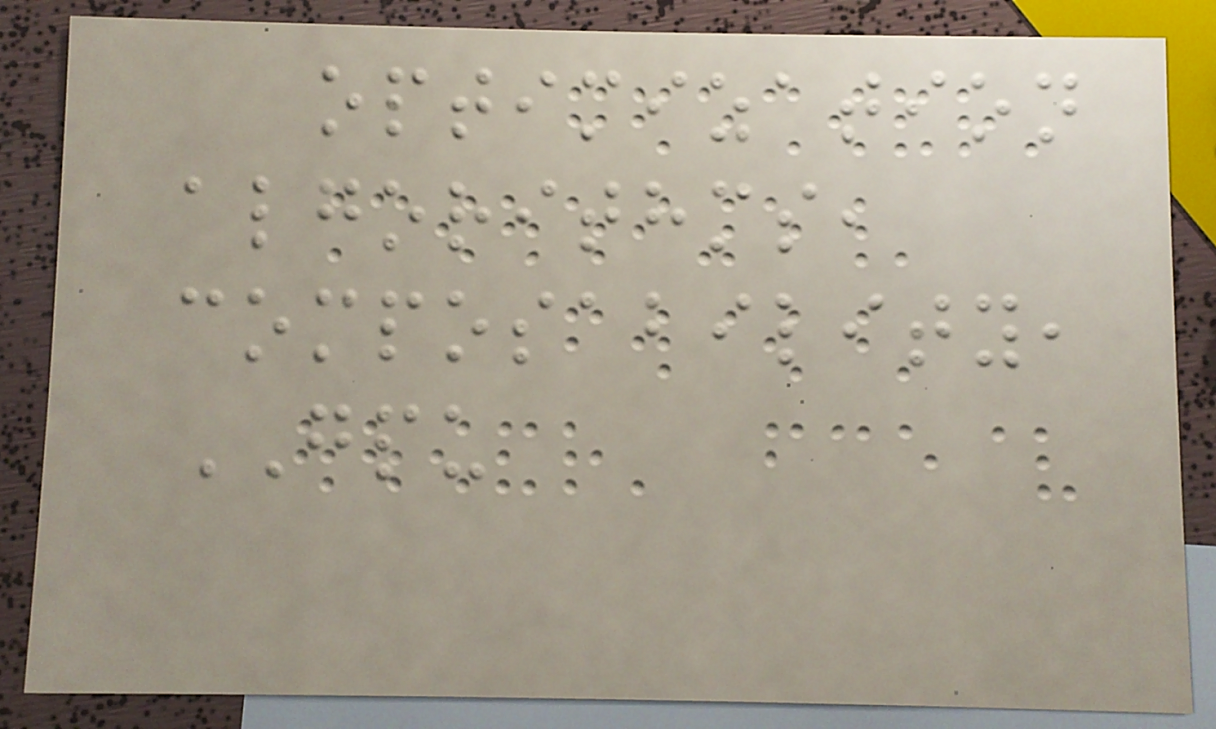optimization
algorithms,
composability,
GPU
